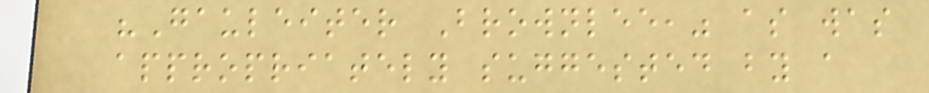"Gauleiter Brownlee," as was
appropriately suggested by a
